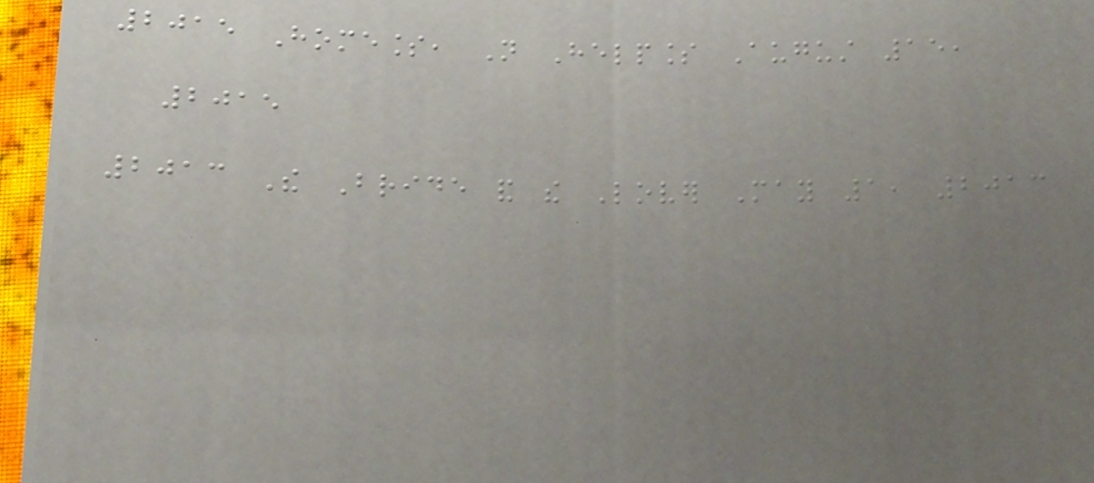2015 Homeless, Not Helpless August 15,
2015
2013 The Bride and the Lover May 1, 2013
